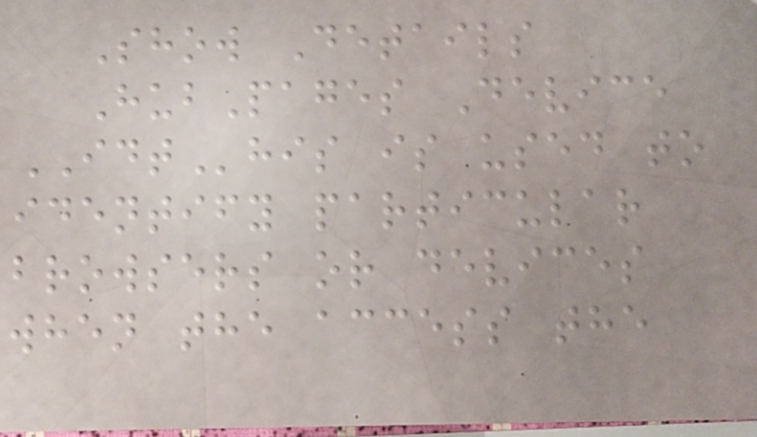Show Details
HubPages Device
IDThis is used to
identify particular
browsers or devices
when the access the
